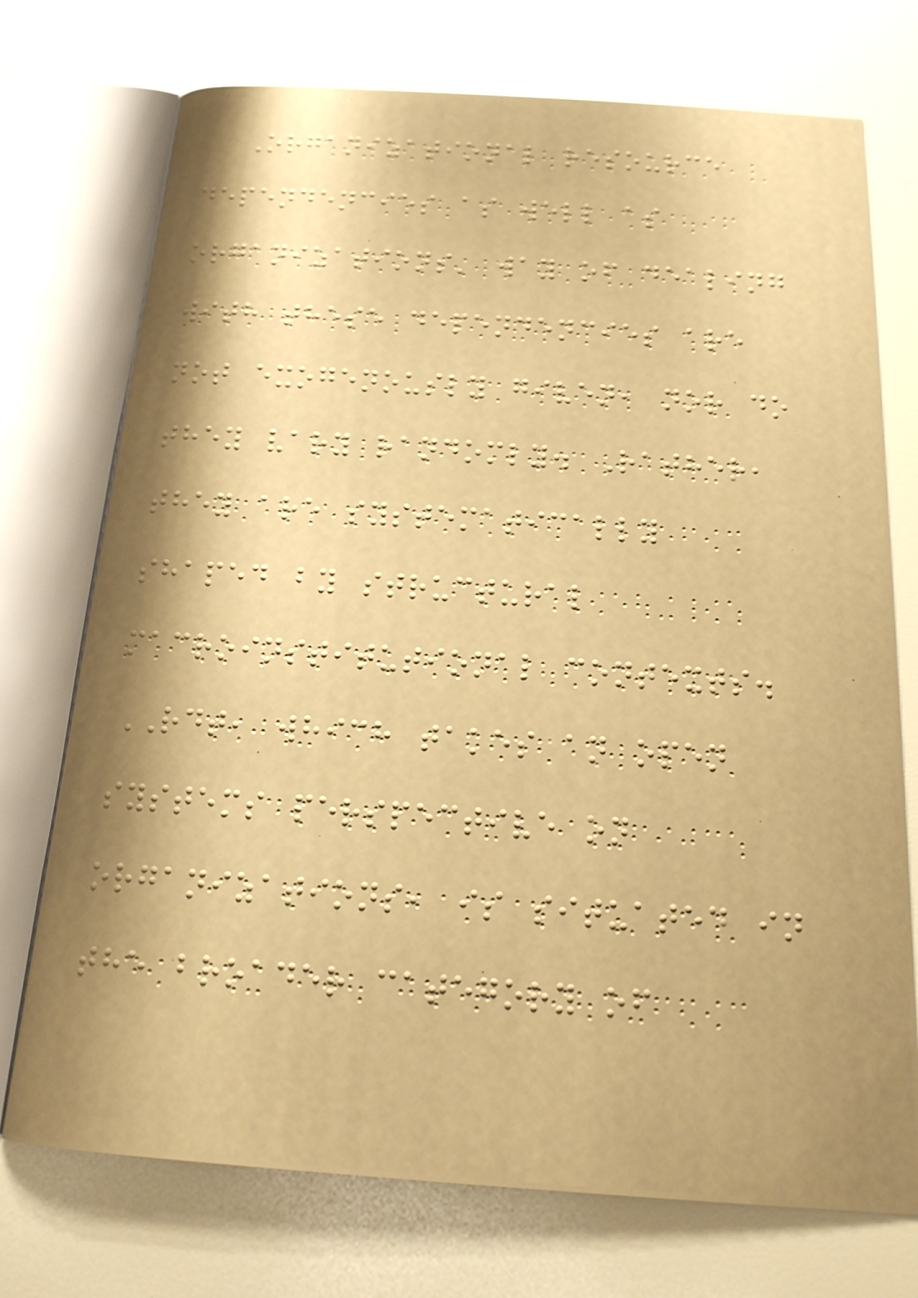Organizational resource
dependencies as well as
organizations' way of dealing
with these dependencies are
not exogenously given, nor do
they vary randomly. Rather,
they are systematically
shaped by structural
macroinstitutional contexts.
RDT, which takes an open
systems perspective on
organizations, is situated in
the broader category of
